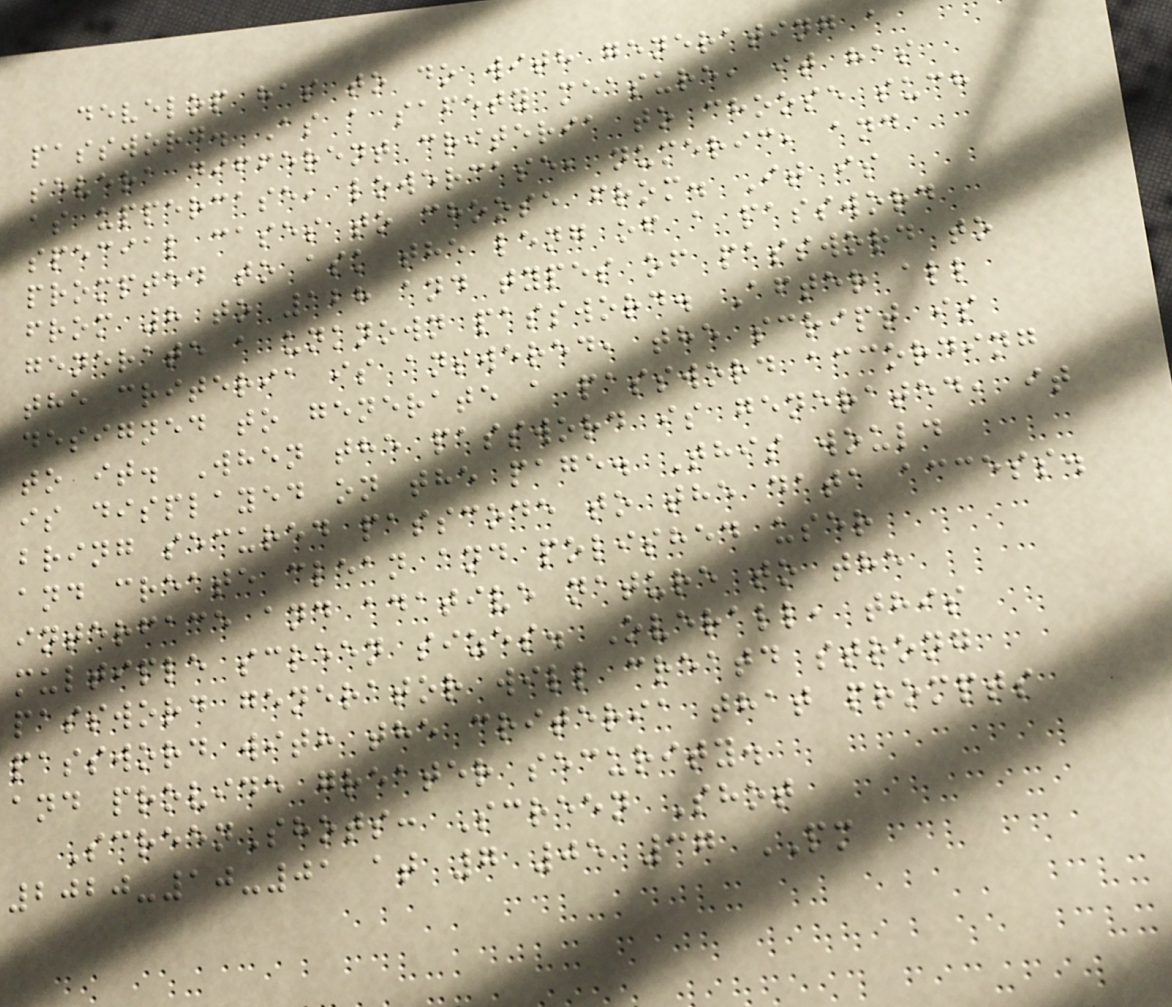develop has to do with generating a
password. As a safety measure, it has
severa different criteria to choose such
as uppercase, lowercase, numeric, and
special cases to choose from. It is
prompted to ask the leng of a password
from 8 to 128 and types of password to
generate a unknown password. After all
the criteria is answered, the script is
designed to generate a password according
to it. When the password is generated, it
is displayed on the page. This would
bring secured passcode to the data access.
and create clean and polished user
interface and adative nature to the
multiple screen sizes. Overall, this
password generator will creatd strong
password with the criteria that prompts
and provide greater security.
ScreenShots: Screen Shot
2020-10-01 at 7 05 37 PM
